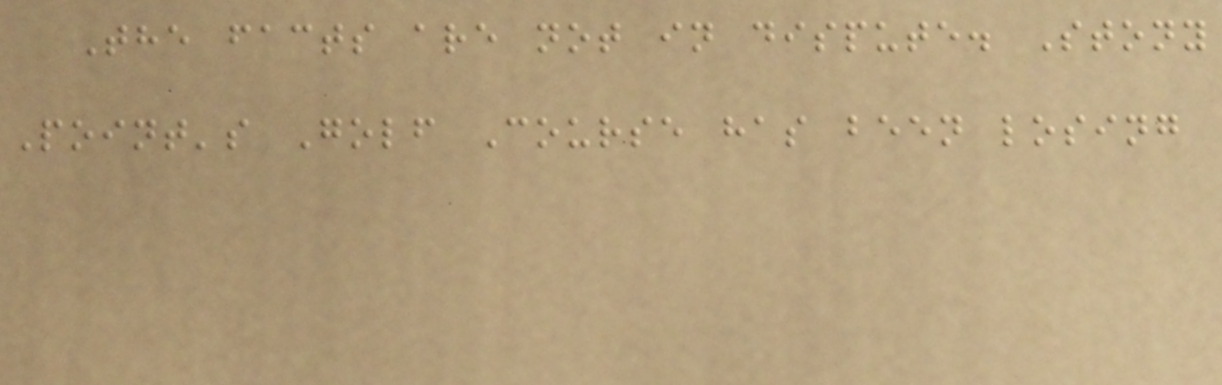The facts are not in dispute. Stony
Point's Golf Course has been losing
